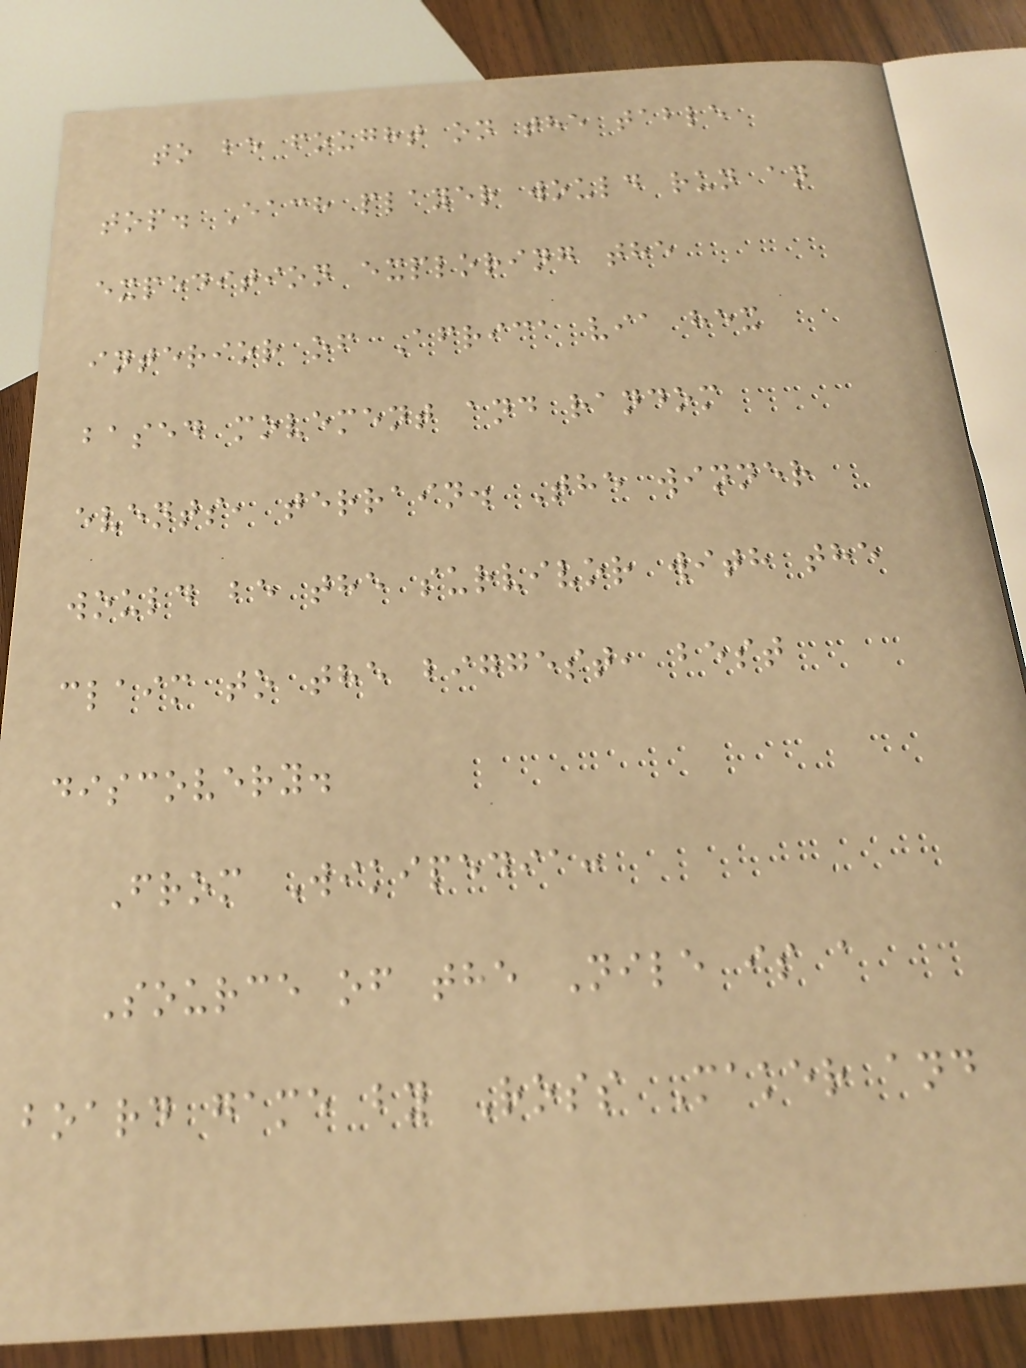to be fought on the table
top. Each player would run an
expedition exploring the
interior of Africa via hex
based movement and random
events, terrain. The winner
would be the survivor with the
claim to the biggest, best
discovery.
From Wikipedia:
Source of the Nile is a
board game by Ross Maker and
